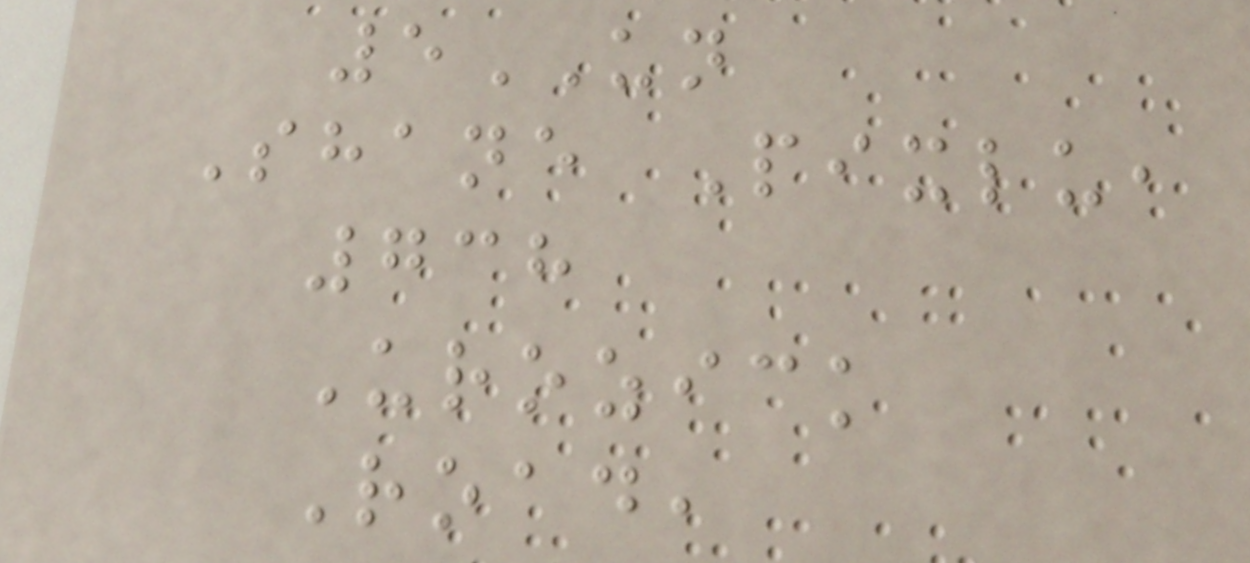5UN
Shane Pixlu,
738
Urozick
Road,
